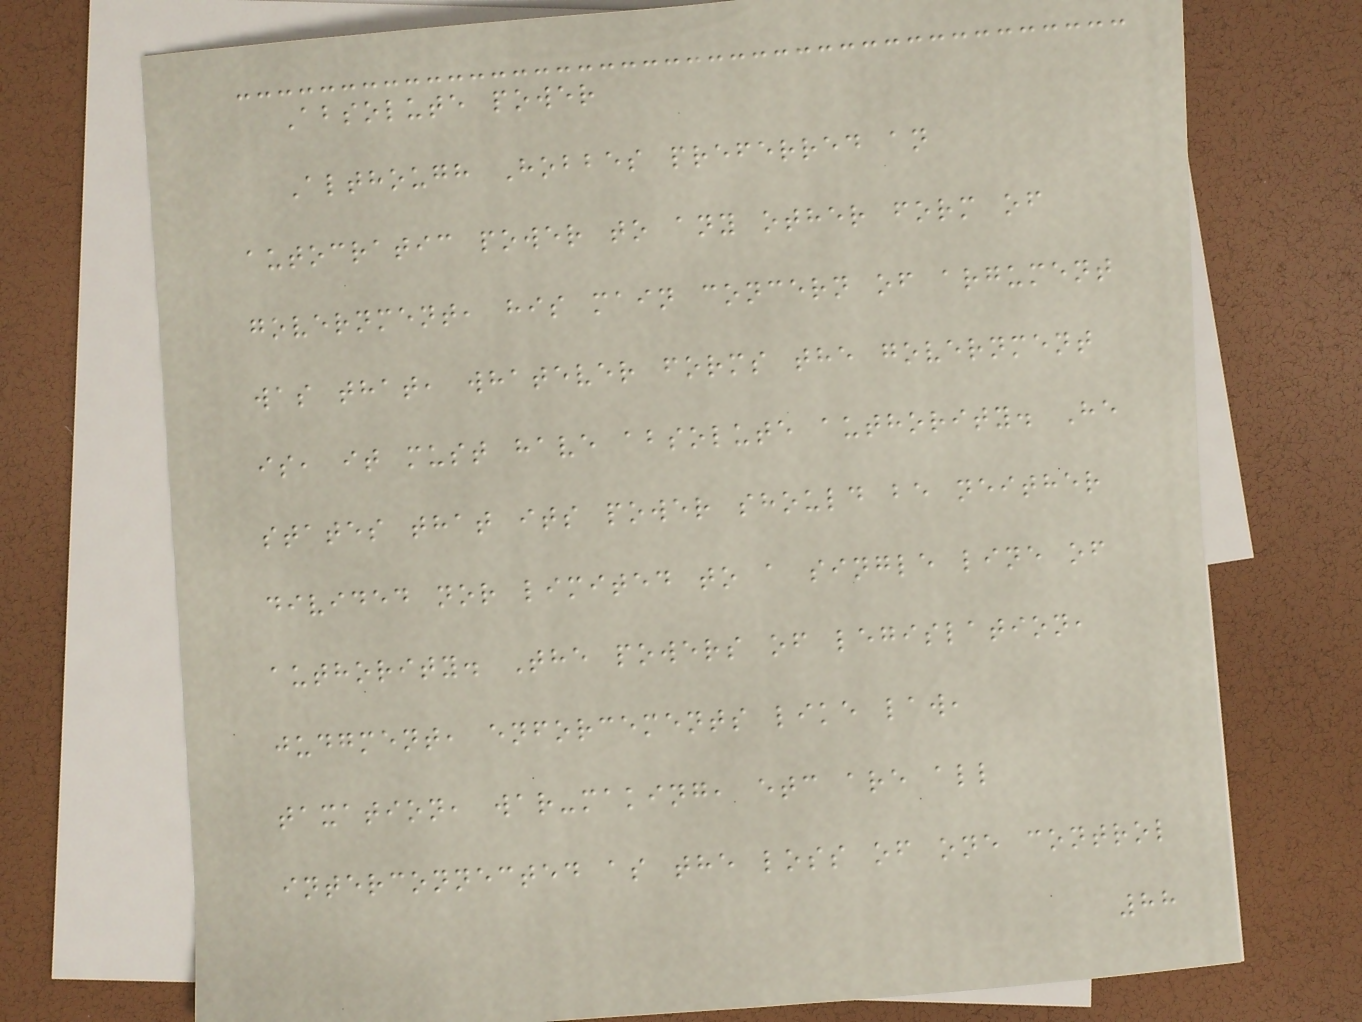Absolute power
Although Hobbes preferred an
autocratic power to any other form of
government, his main concern of argument
was that, whatever forms the government
is, it must have absolute authority. He
states that its power should be neither
divided nor limited to a single line of
authority. The powers of legislation,
judgment, enforcements like law,
taxation, war-making, etc are all
interconnected as the loss of one control
88
